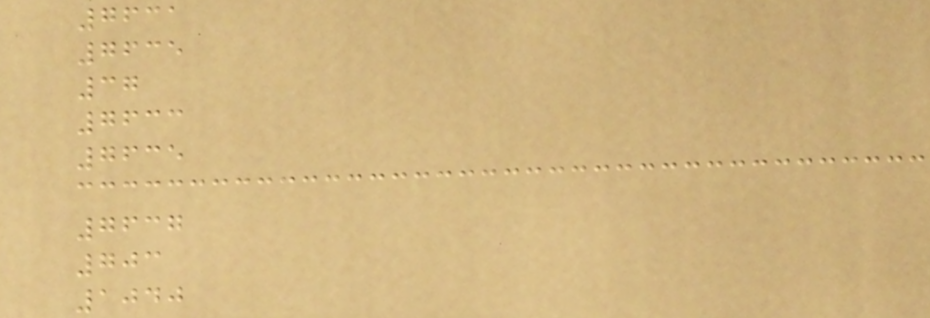7631
7635
37
7633
7635
7637
703
1040
